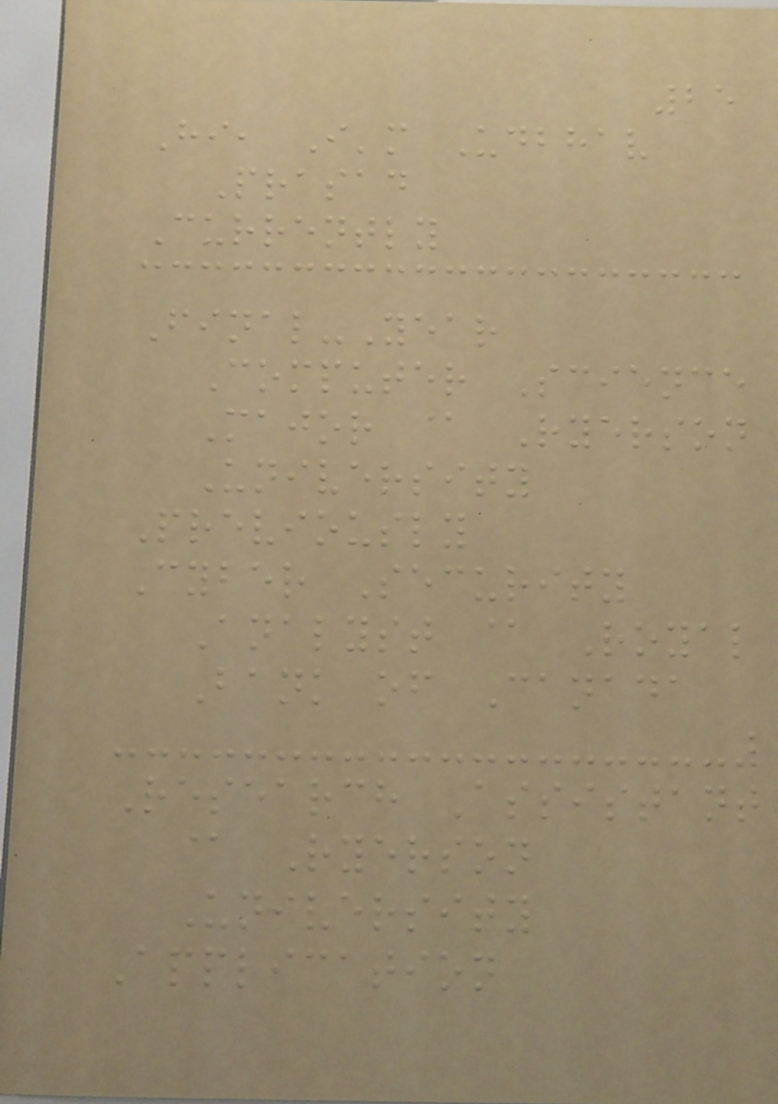25
Hi, I'm Udbhav
Prasad
Currently
Final-Year
Computer Science
Major @ Ryerson
University
Previously
Cyber Security
Analyst @ Royal
Bank of Canada
Research Assistant
@ Ryerson
University
Application
